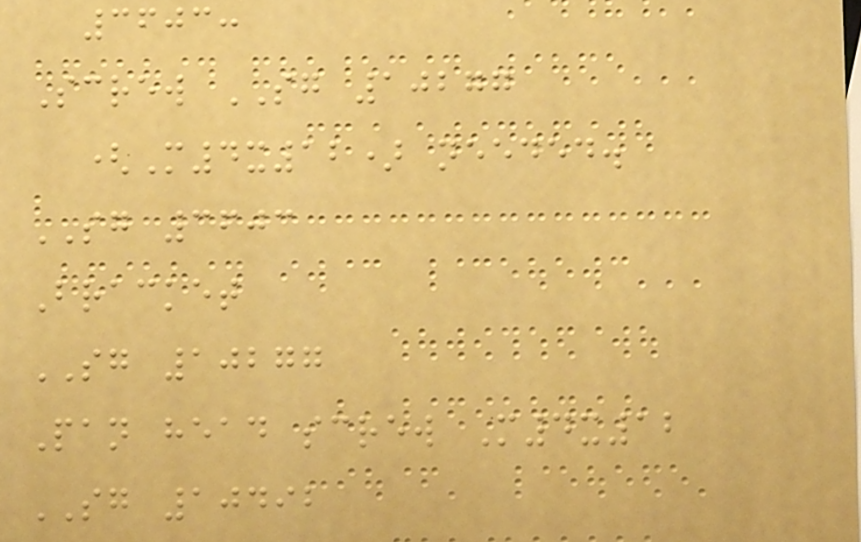3603:
Screw SG 10277
(M4x12) needed.
SG 3603
Bracket
SG 10277
Pan head screw M4x12
SG 10492
